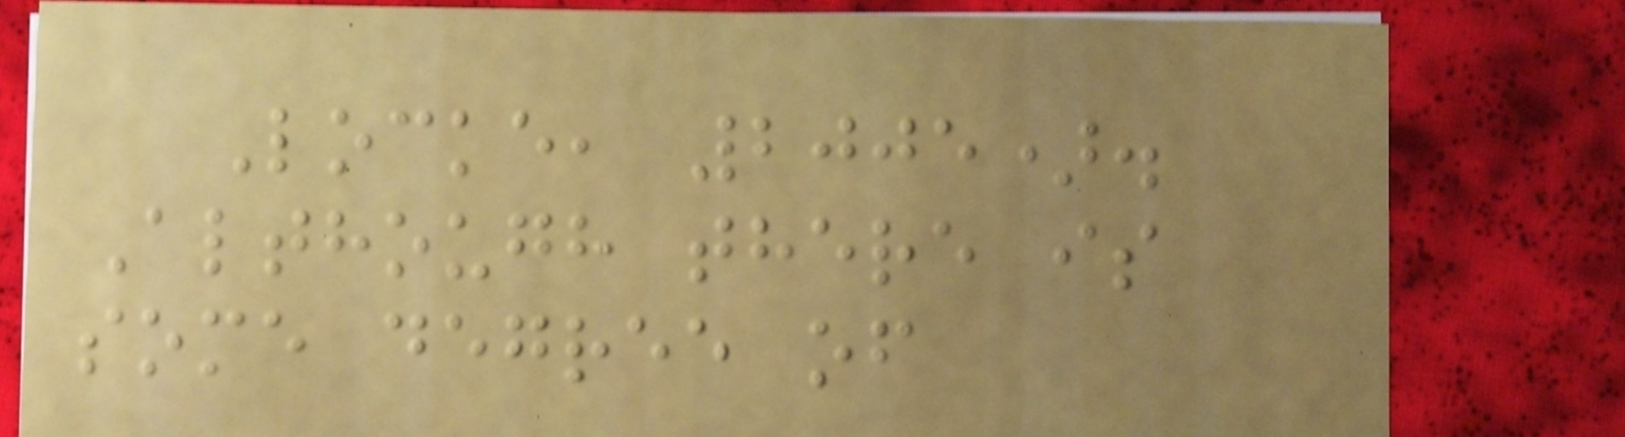Locke, 2005).
Although there is
some degree of
